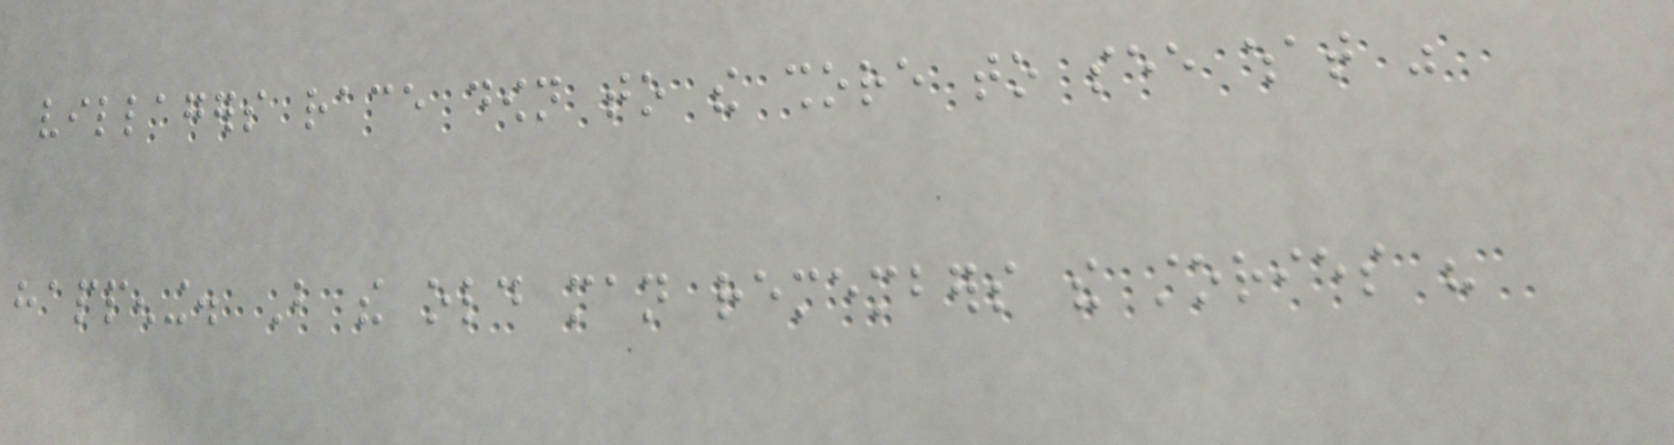villagers race down to the shore to see what was
happening. But the old man remembers the stories his
